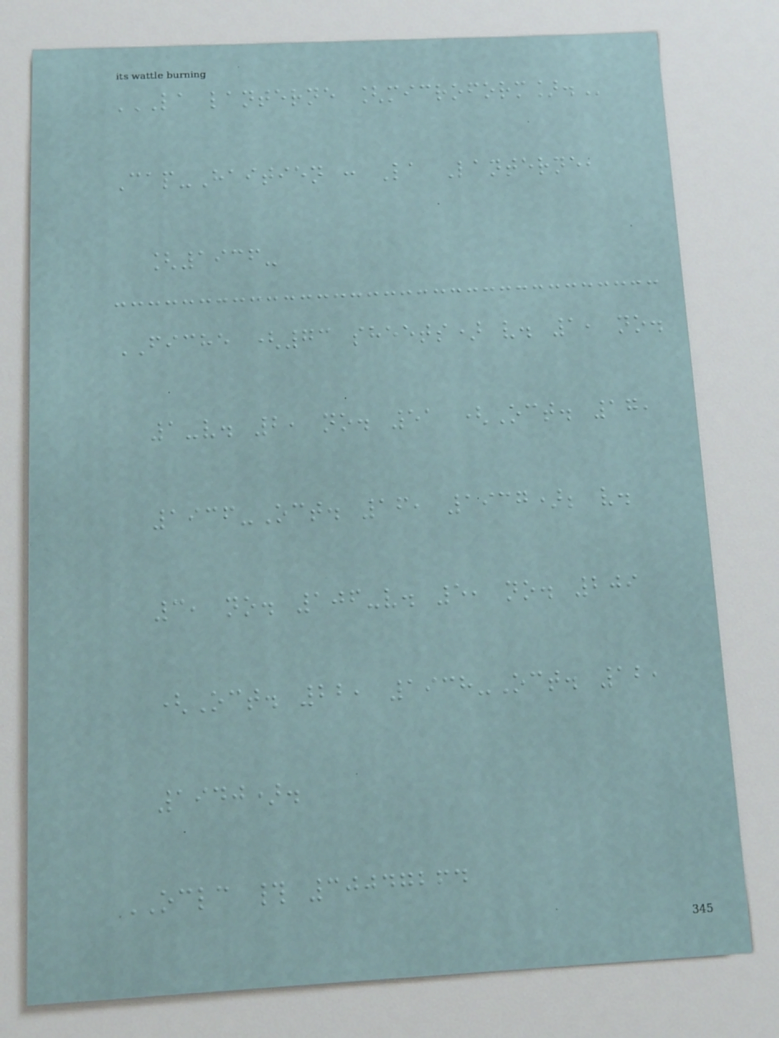LA LANTERNE [MICROFORM].
Cap-Haitien : La Lanterne,
[1936-
FICHE (73 sheets) v. 1, no.
1-v. 2, no. 51 (Oct. 17,
1936-Oct. 16, 1937); v.
3, no. 106-v. 5, no. 209
(Oct. 22, 1938-Oct. 12,
1940).
OCLC # 30047264
